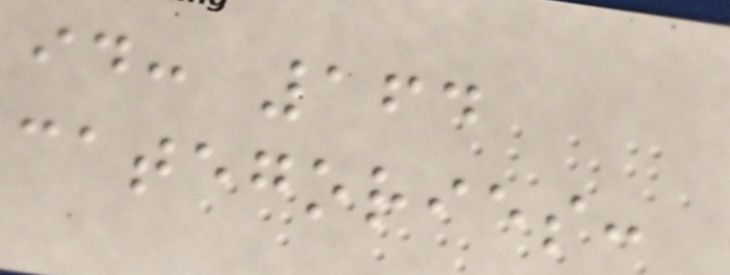id: 164
categories:
